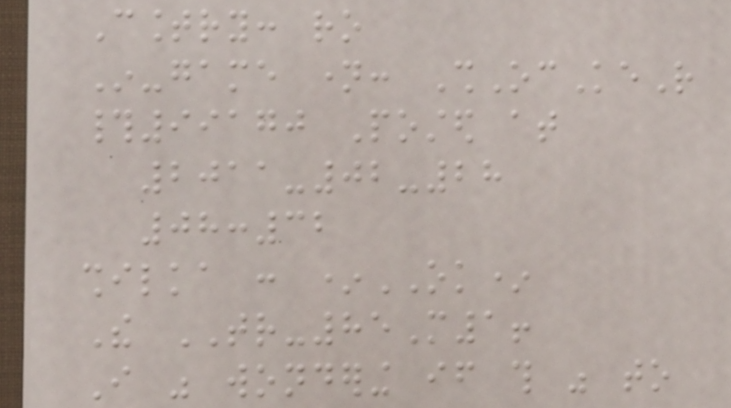Country: ro
In-game name: ShOcKeR
#99170 Posted at
2011-02-28
08:32
shilka : *OK*
The TR-85M1!
I was wondering if this was to
